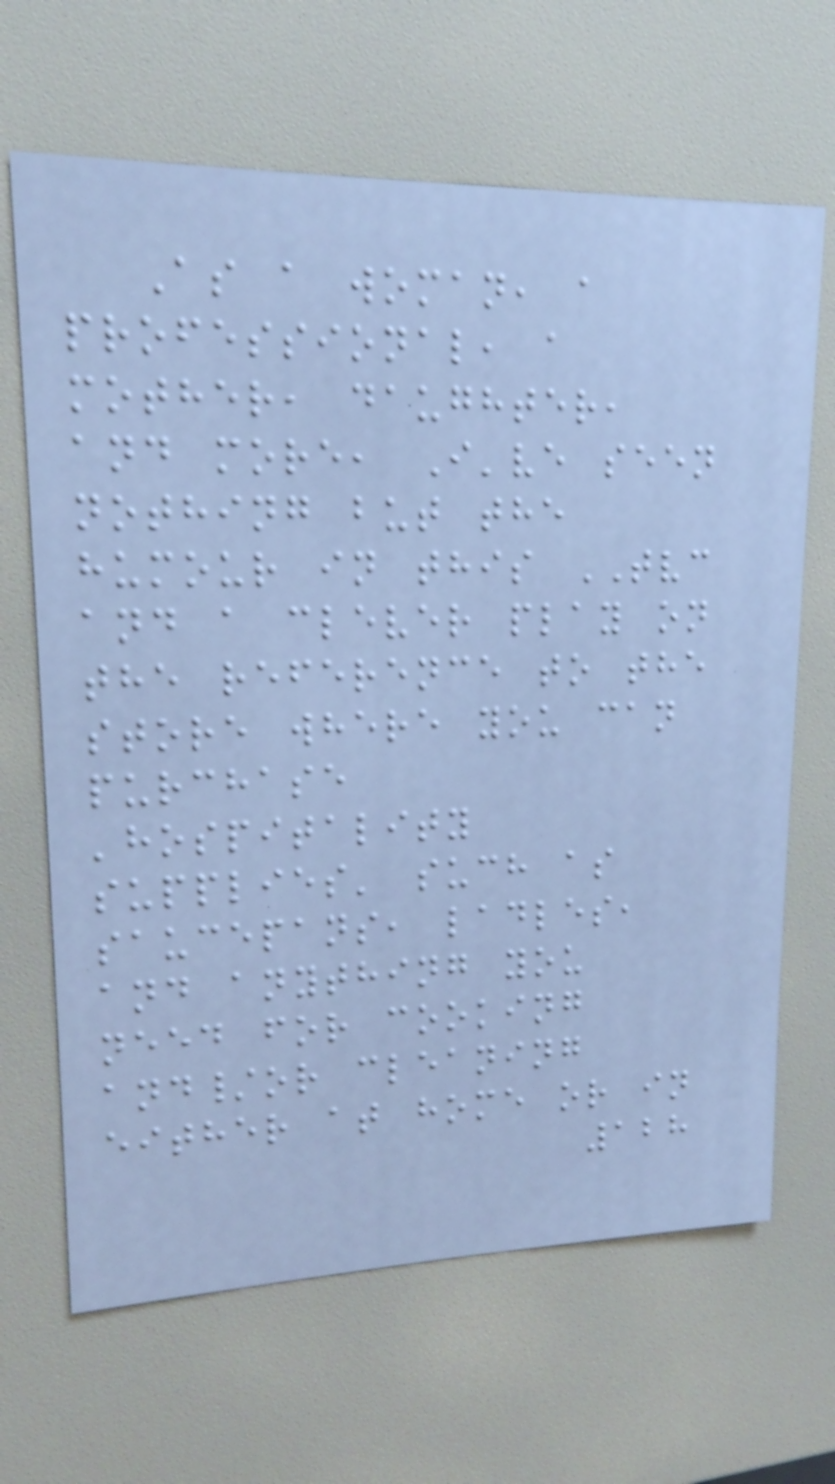As a woman, a
professional, a
mother, daughter,
and more, I've seen
nothing but the
humour in this TVC
and a clever play on
the reference to the
store where you can
purchase
'hospitality
supplies' such as
saucepans, ladles,
and anything you
need for cooking
and/or cleaning
either at home or in
128
